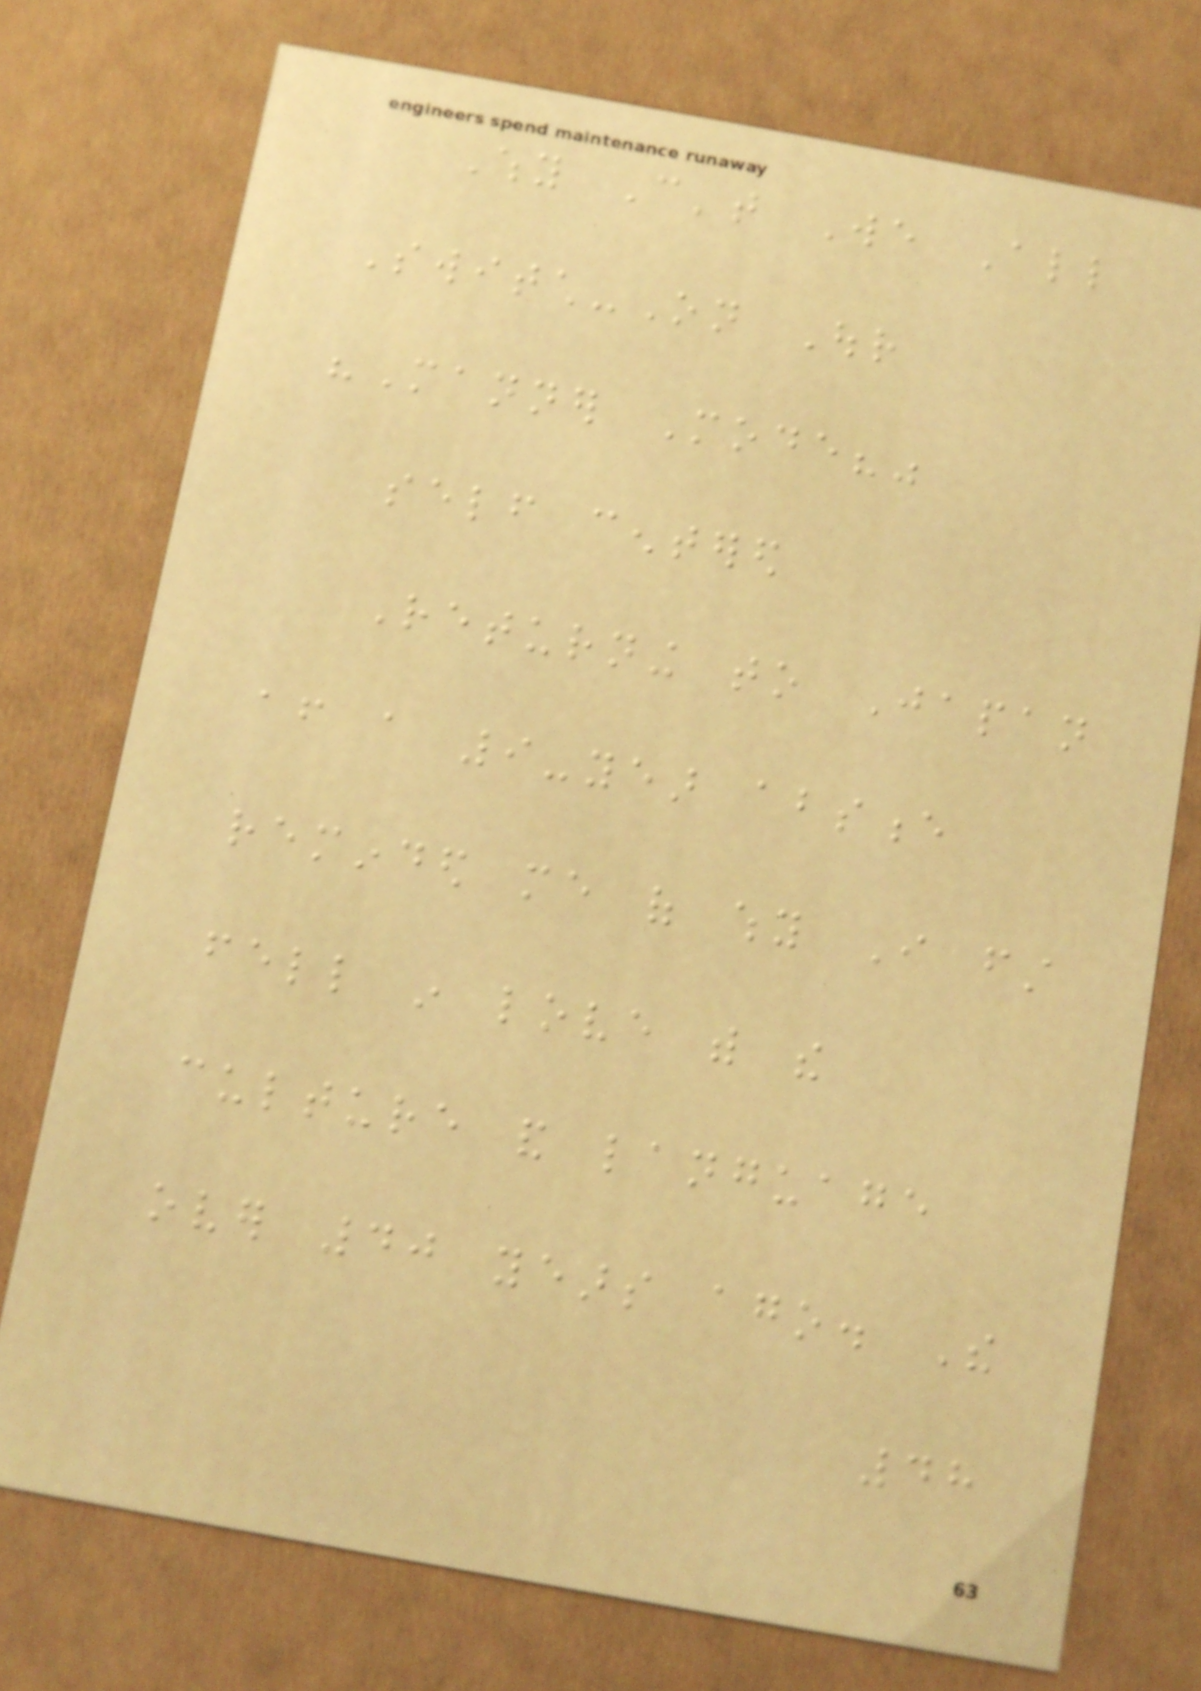Why Can't We All
Switch-On Our
"Manner Mode?"
self centered
Returning to Japan
after a 9-year absence
reminded me of why I first
fell in love with the
culture and language
over 40 years ago. The
48
